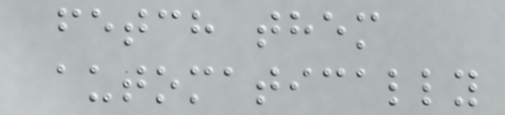fetch them
automatically
